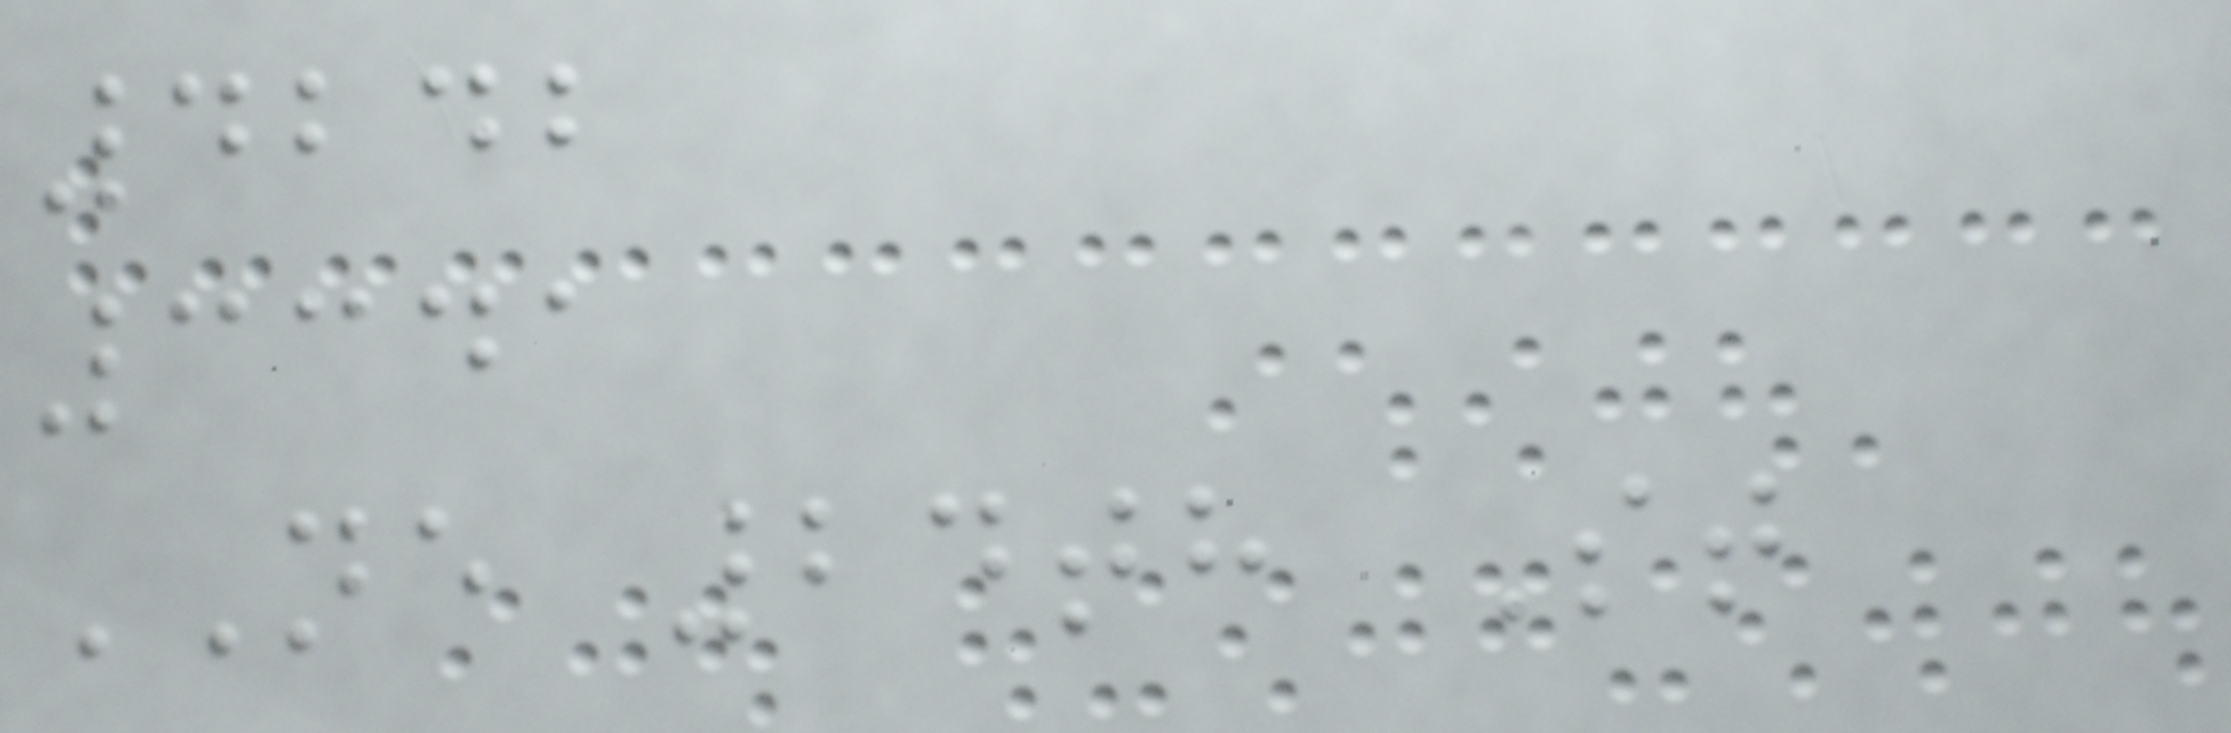4242
3341
NE 24th St
